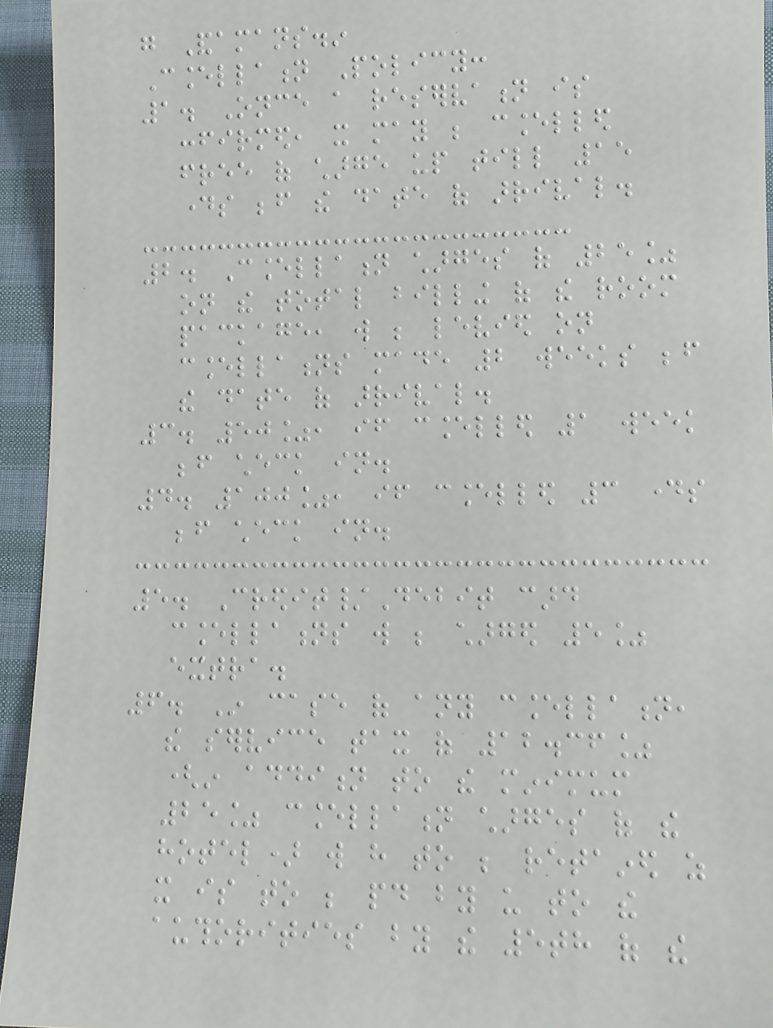go Andamans.in
Cancellation Policy:
1. Once a reservation is
confirmed, it may be cancelled
free of charge up till 15
days before the date of arrival.
2. Cancellation charges of 25%
on the total billing of the room
package, will be levied on
cancellations made 2 weeks before
the date of arrival.
3. 50%, if cancelled 1 week
before check in.
4. 100%, if cancelled 3 days
before check in.
5. Credit/Debit card
cancellations will be charged 5%
extra.
6. In case of any cancellation,
the service tax of 12.36%
(in addition to the minimum
25% cancellation charges of the
hotel) will have to be retained as
it is to be paid by us to the
authorities by the 5th of the
